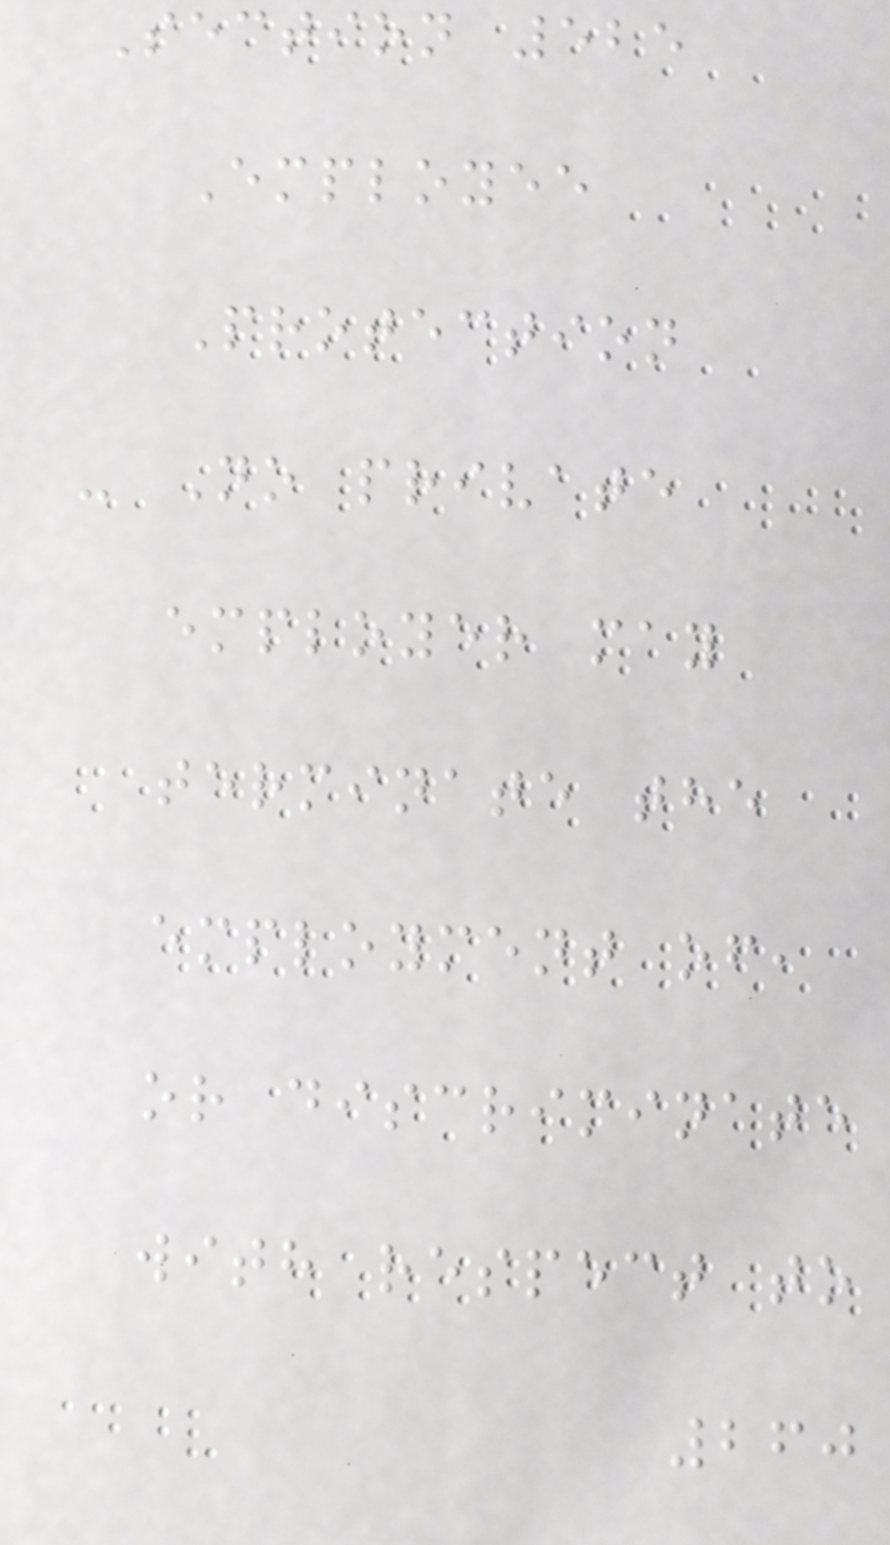Section 525
Employee
Protection
- No private
employer may
terminate the
employment of,
or discriminate
with respect to
260
